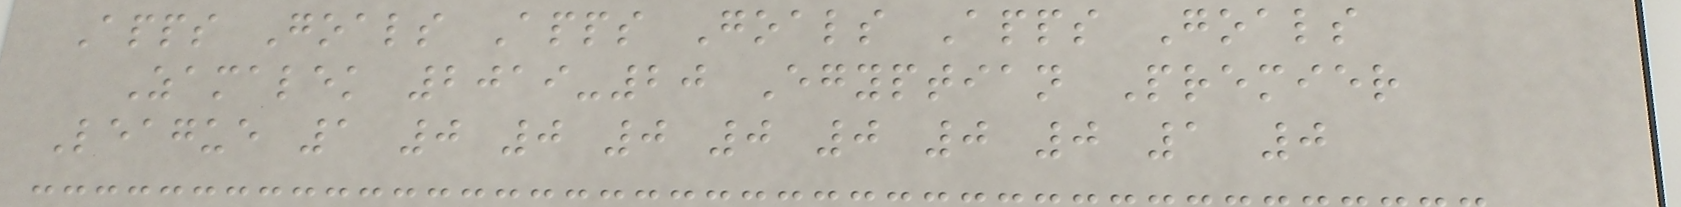Apps Goals Apps Goals Apps Goals
Zamalek 2019-20 Egyptian Premier
League 1 0 0 0 0 0 0 0 1 0
